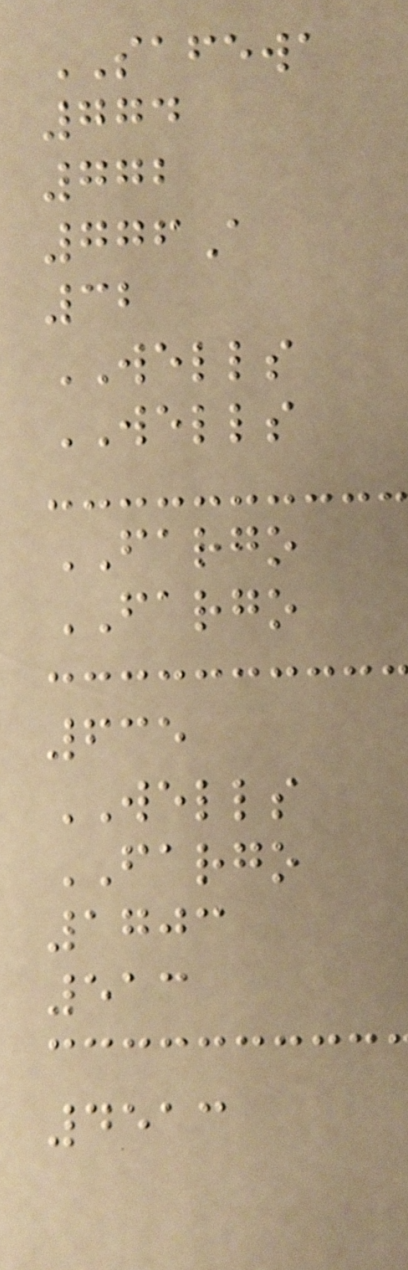SAFEWA
774
772
776A
32
WELLS
WELLS
FARGO
FARGO
635
WELLS
FARGO
1703
513
4513
